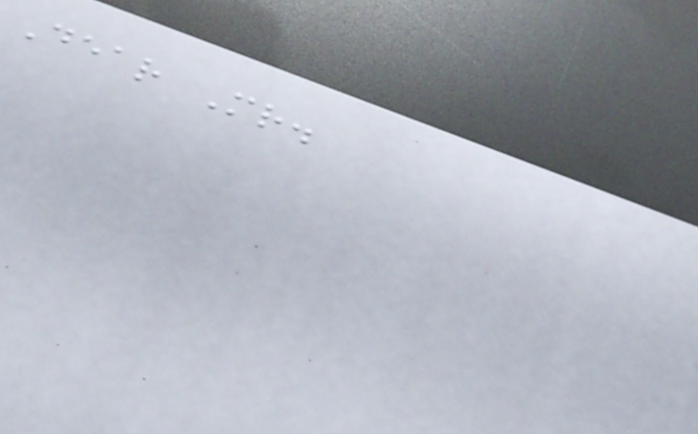Dear Mr.
